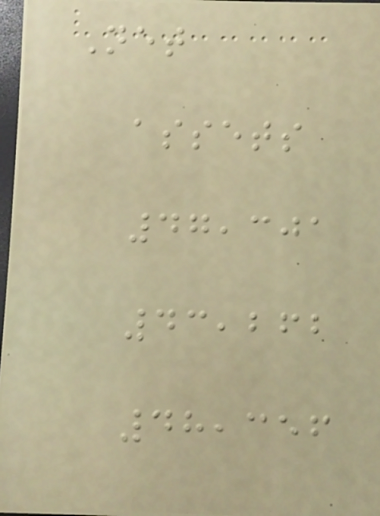Net
assets
47,301
43,262
48,356
